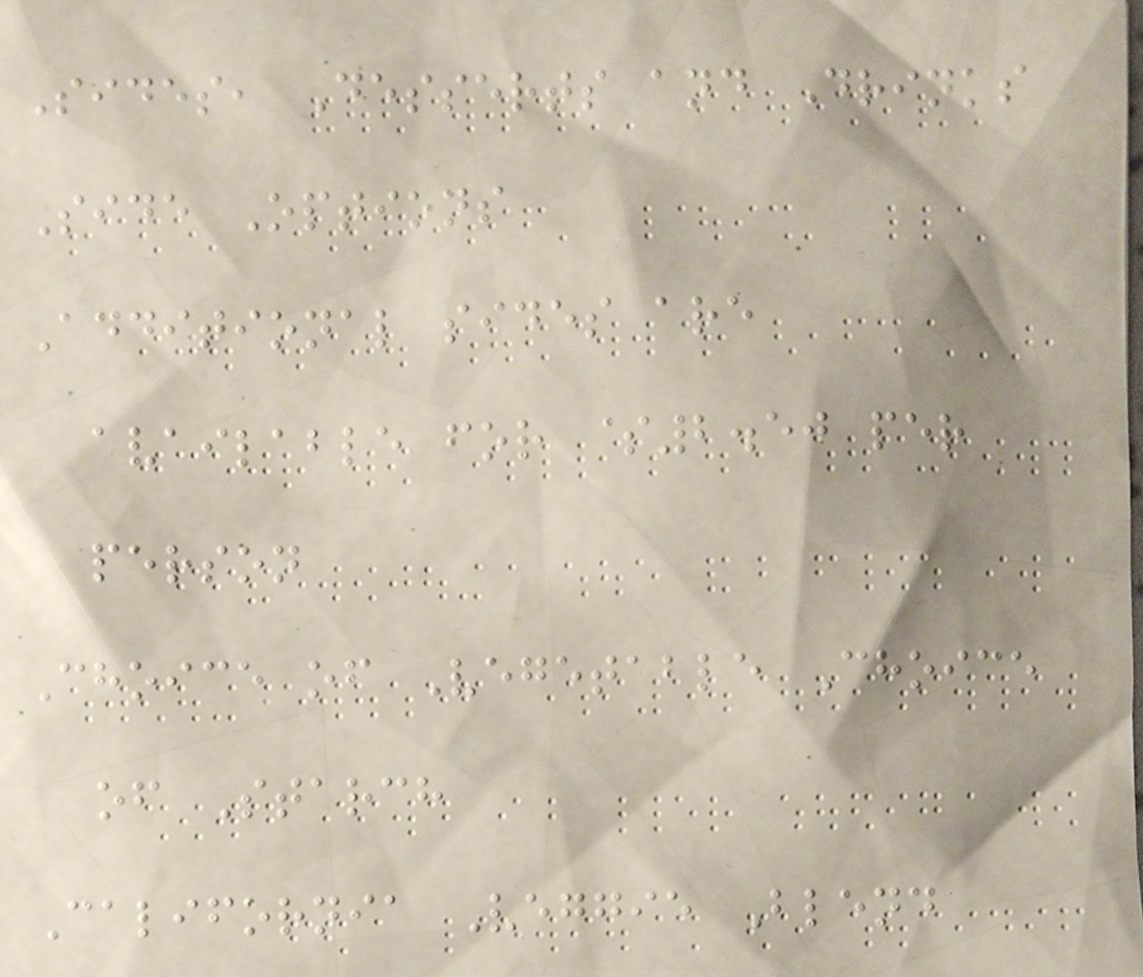Sides, Desserts and Drinks
Side Options
Additional sides are
available for $2.50 per
person
Choice of Vegetable Choice
of Starch
California Veggie Blend
